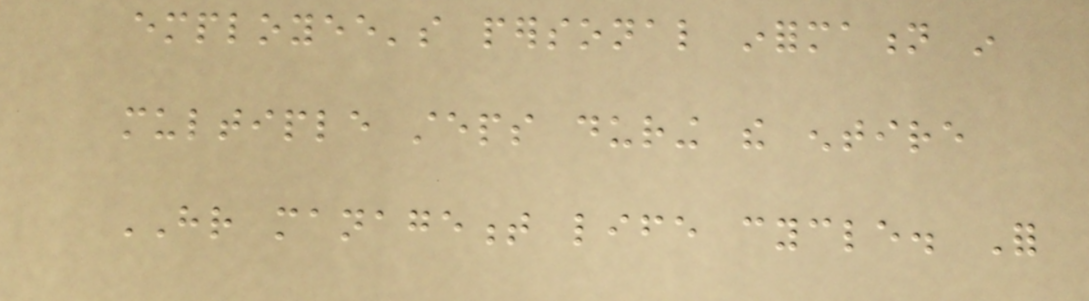employee's personal information in
multiple steps during the entire
HR management life cycle. For
